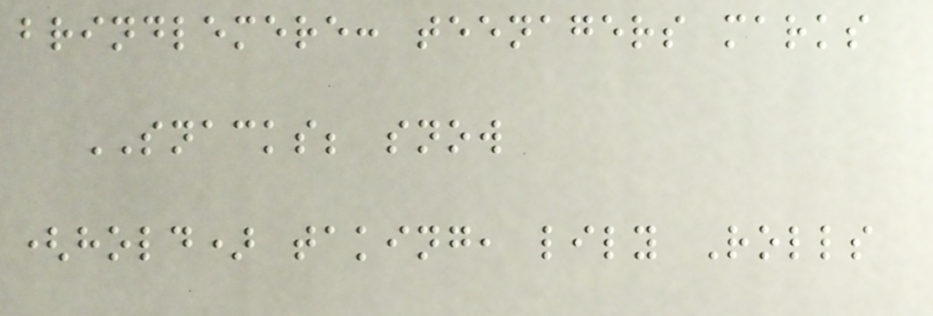brindlemere: teenagers marks
SNACKS; snow
(hold) taking, lily Rolls
